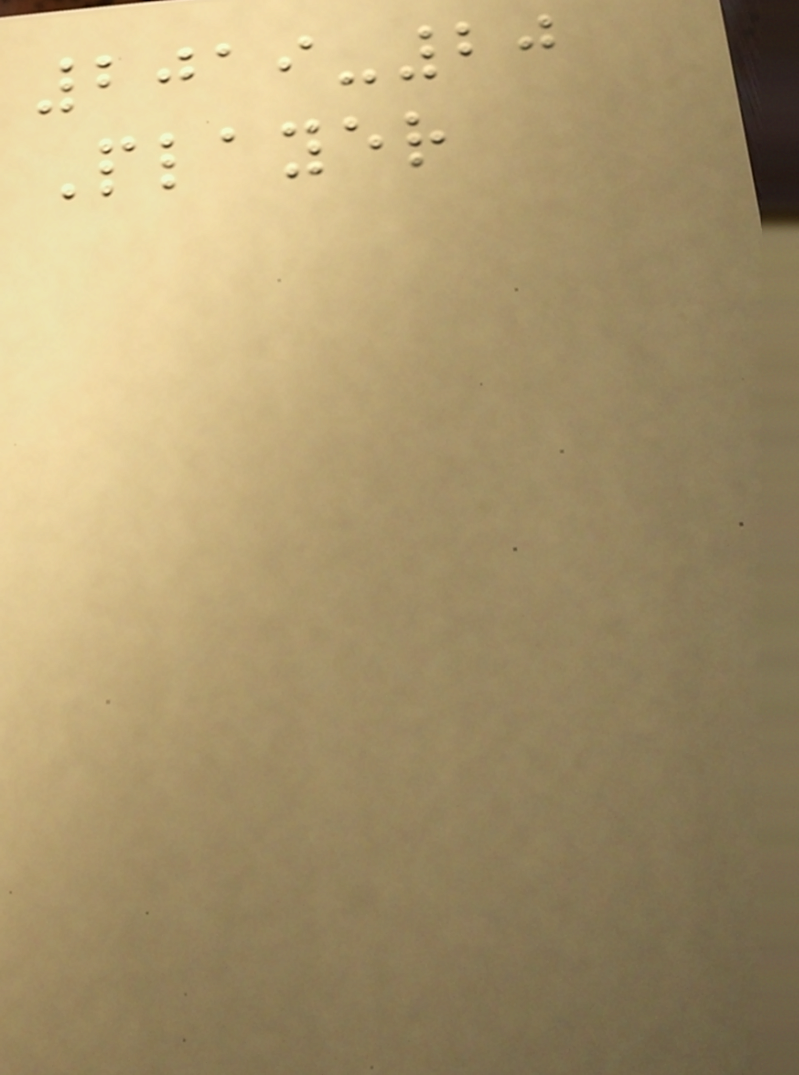2019-20
Player
